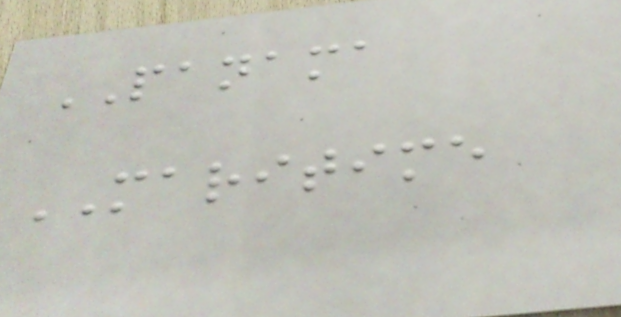PANAMA
MARITIME
